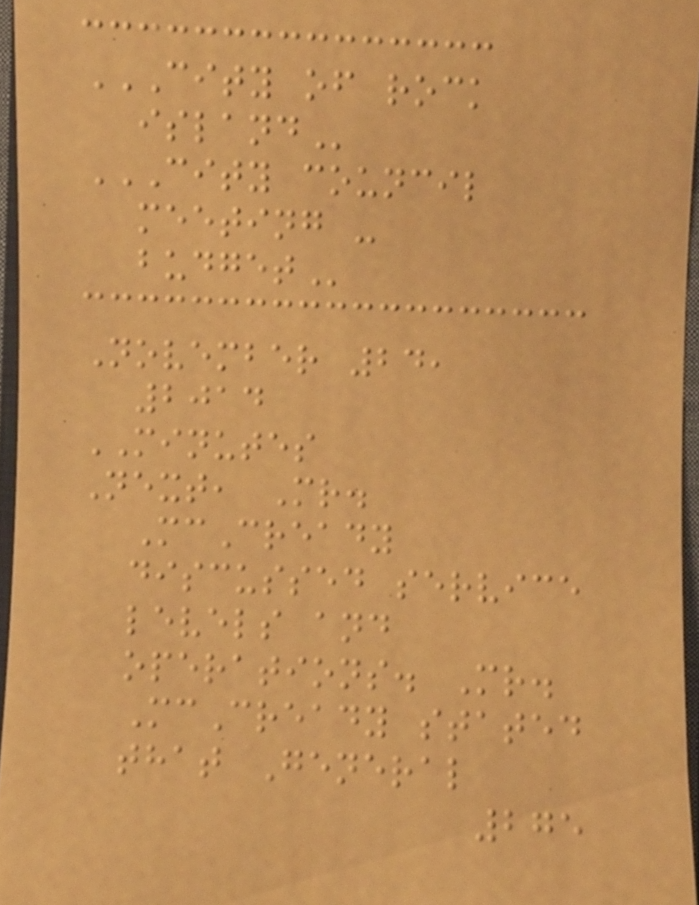CITY OF ROCK
ISLAND
CITY COUNCIL
MEETING -
BUDGET
November 24,
2014
MINUTES
Next, Mr.
McCready
discussed service
levels and
operations. Mr.
McCready stated
that General
275
